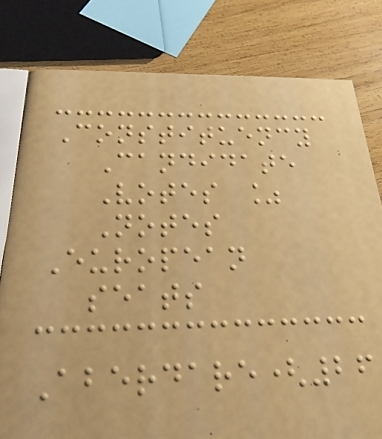Constituency
Candidate
Votes %
Notes
European
seats
Aberdare(26
